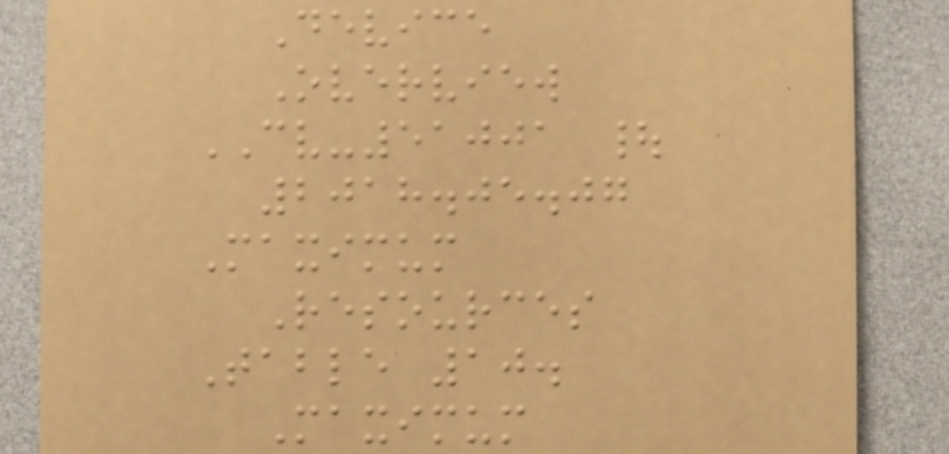Device
Overview
CV-51001 |
2018.05.07
Maximum
Resources
Table 10.
Maximum
